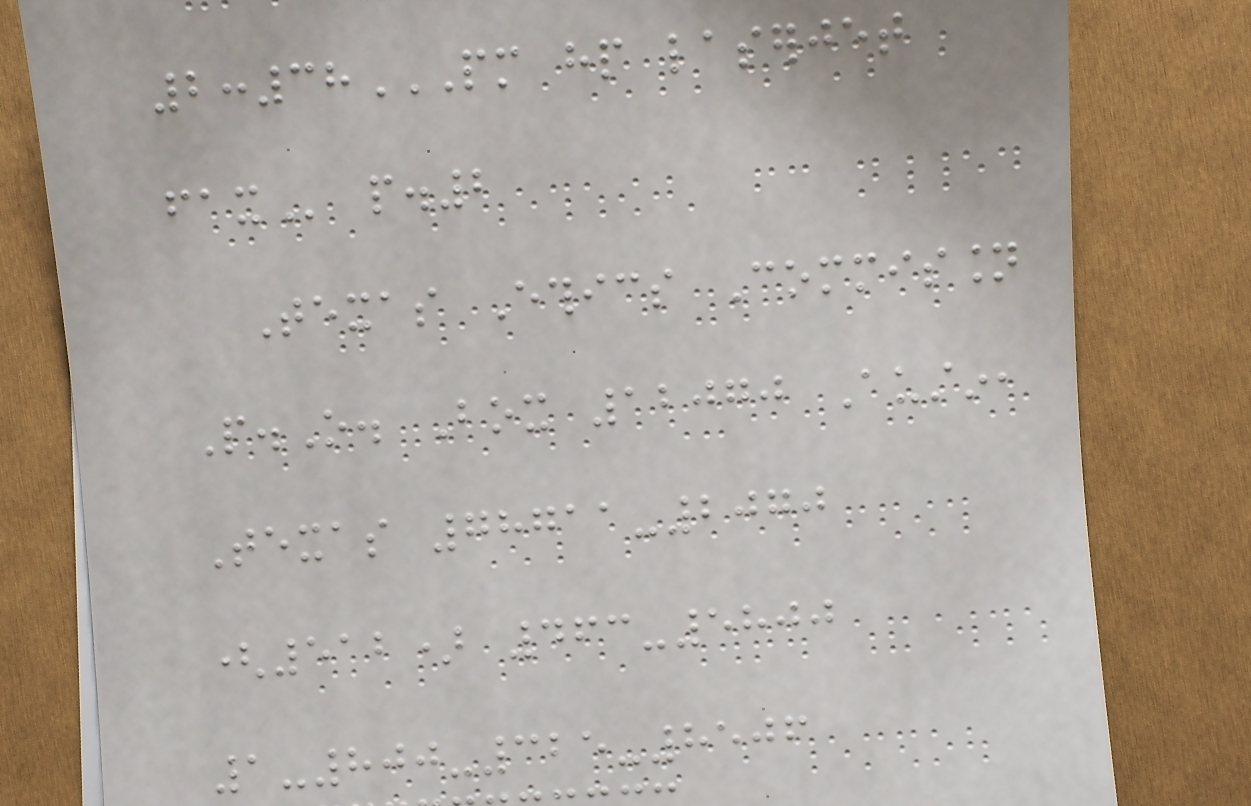2:38PM HP LASERJET
FAX p.2
Texas Ethics Commission
P.O. Box 12070 Austin,
Texas 78711-2070
(512) 463-5800
1-800-325-8506
